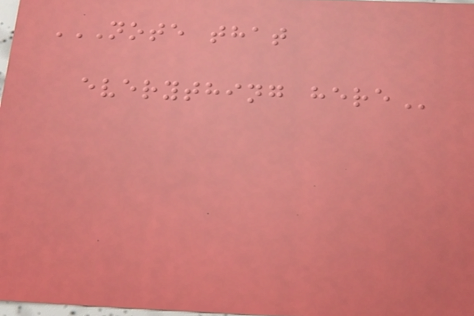NOTE THAT
EVERYTHING HERE
